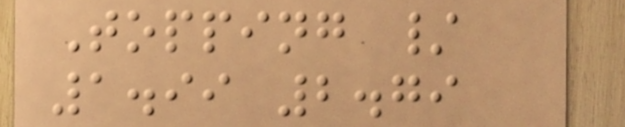Topping /
1.99 2.79
